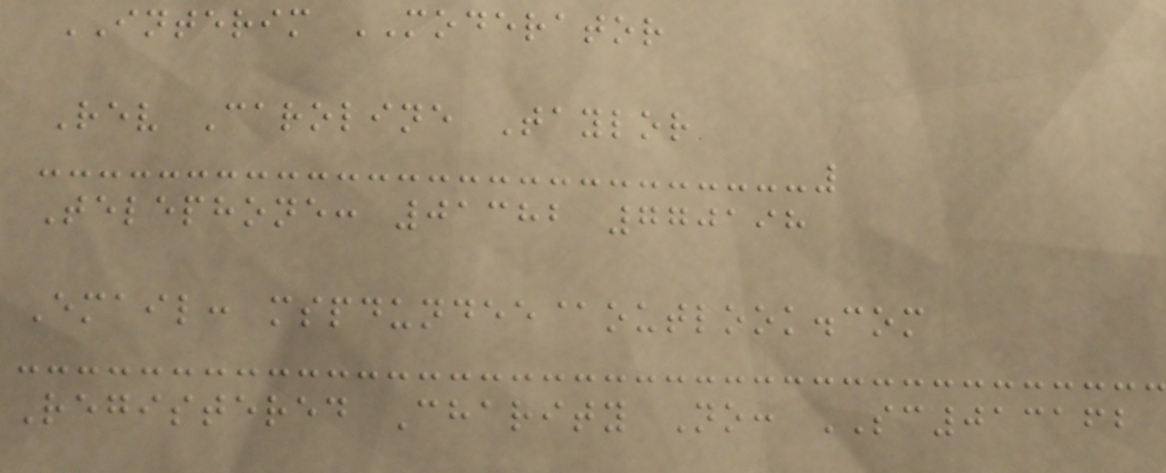INTERIM MODERATOR
Rev Caroline Taylor
Telephone: 01382 770198
Email: mspdundee@outlook.com
Registered Charity No: SC013162
